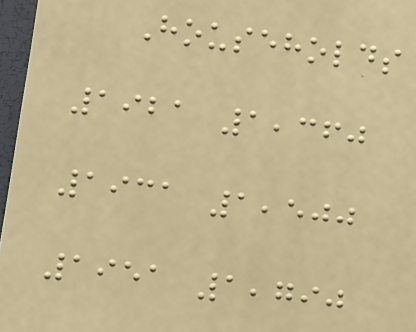Households
1921 1,360
1931 1,500
1951 1,790
